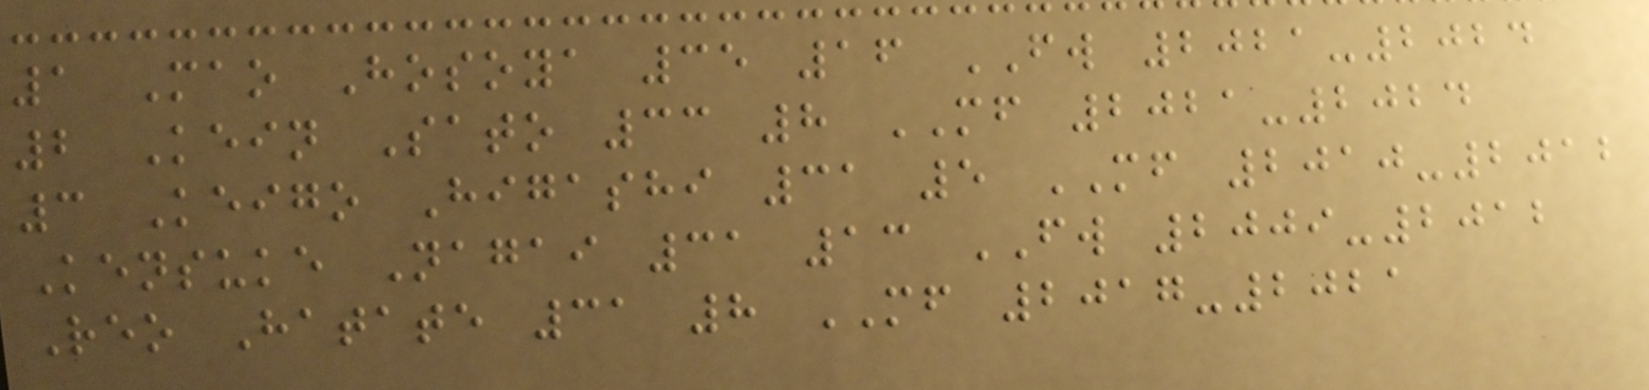1 Mao Hosoya 35 16 FW 2021-2024
2 Kein Sato 33 8 MF 2021-2024
3 Keigo Higashi 31 5 MF 2010-2012
Kensuke Nagai 31 13 FW 2009-2012
Reo Hatate 31 8 MF 2017-2021
